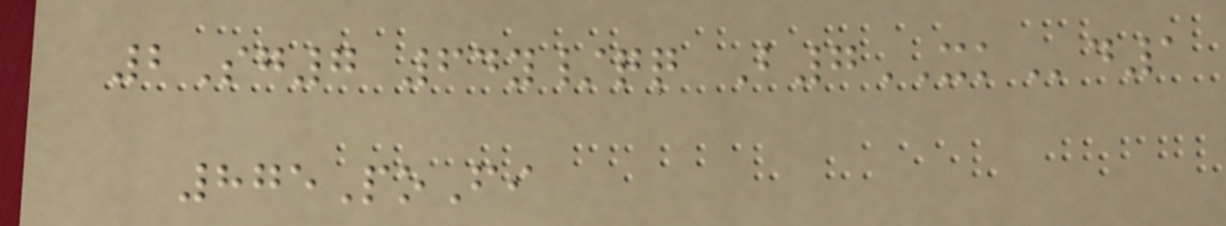2Sg7 64y/qq B7XKd1
875PoFi
